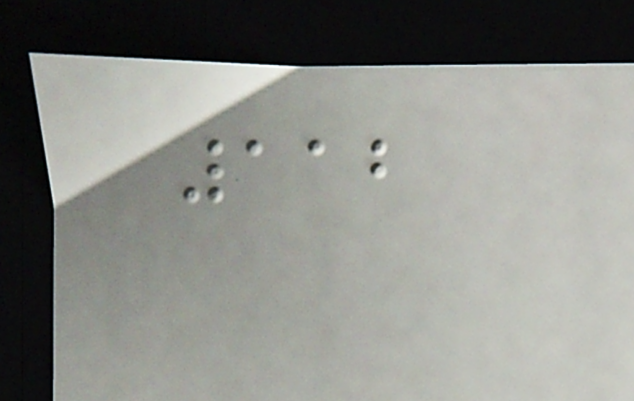112
